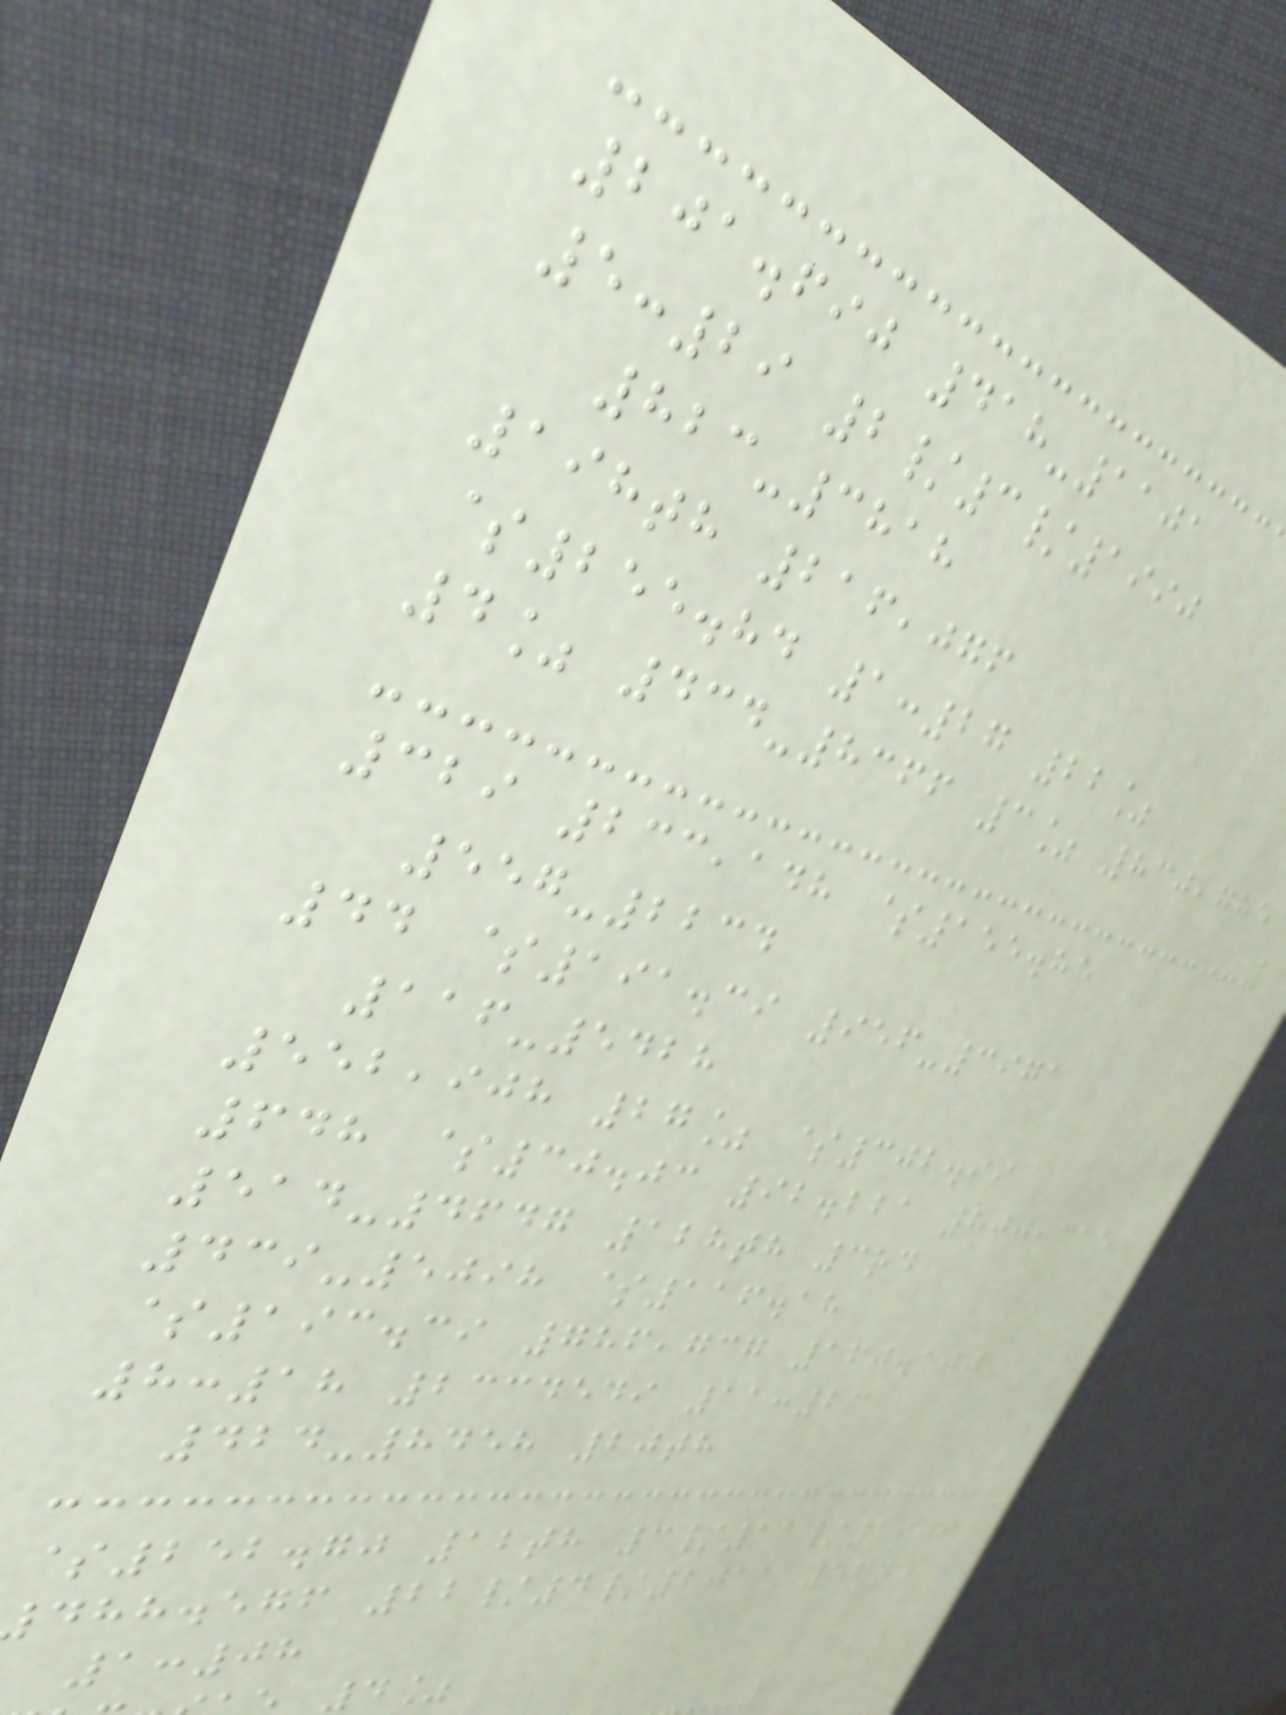201.690 418-1101
5:29 2/3/1990
823-3818
198th 216,076
$255.84 1:27 22%
4% 434-8366 3% 830,785
329 233,148 $155.85
557-2234
44 $191.39 956-3971
116-5428
552,908 27% $302.99
648 $30.03 92.221 800,315
514-4647 128th 3rd
439-5098 $116.18
$193.39 786,737 160.100
8:18 2334549 11:23
424-8458 20th
$252.70 12th 3/11/1909
dhh.egf 22/4/2011 52nd
1:08
4%
